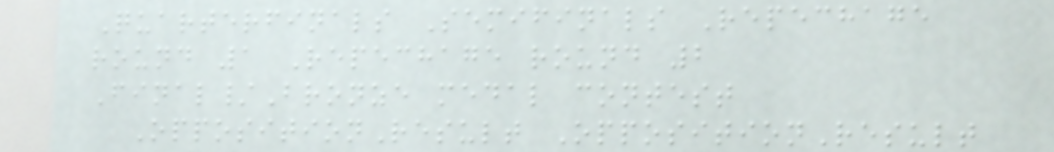Quarterfinals Semifinals Repechage
round 1 Repechage round 2
Final/Bronze medal contest
OppositionResult OppositionResult
